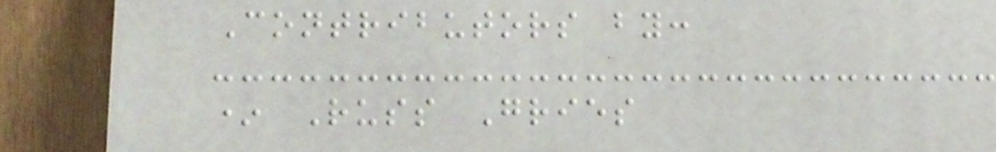Contributors by:
* Russ Gries
